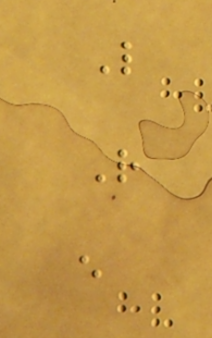L
R
e
